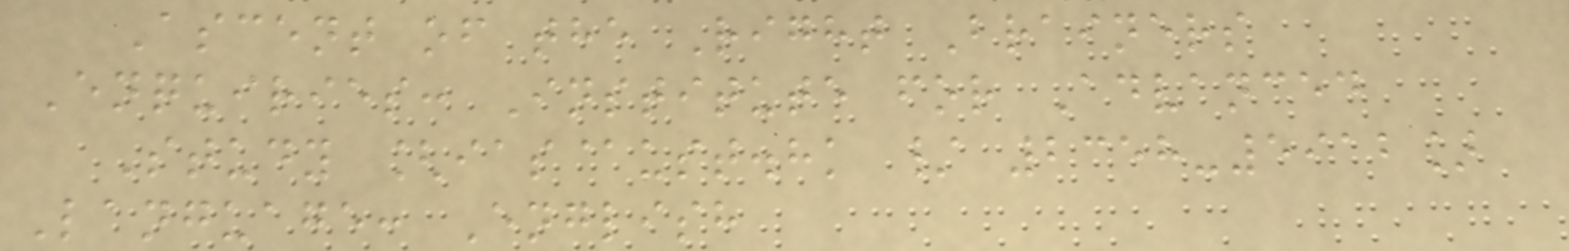Ascent of the Right Brainers
Enquiries: Institute for Advanced
Study [ias@ust.hk / 2358-5912]
Language: English
